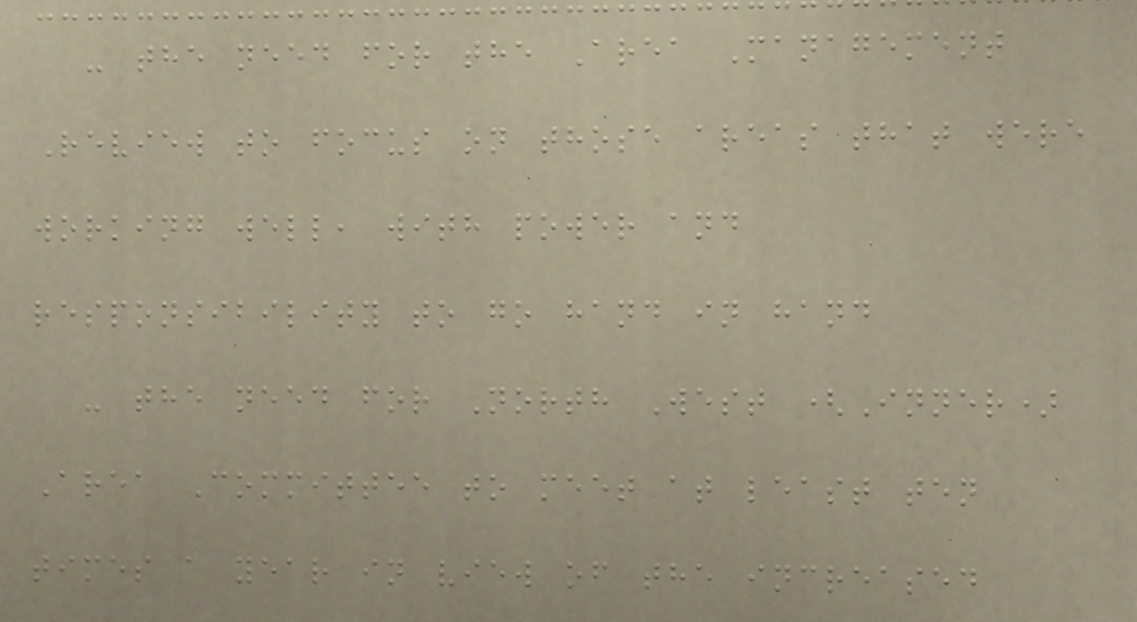- the need for the Area Management
Review to focus on those areas that were
working well, with power and
responsibility to go hand in hand
- the need for North West (Inner)
Area Committee to meet at least ten
times a year in view of the increased
